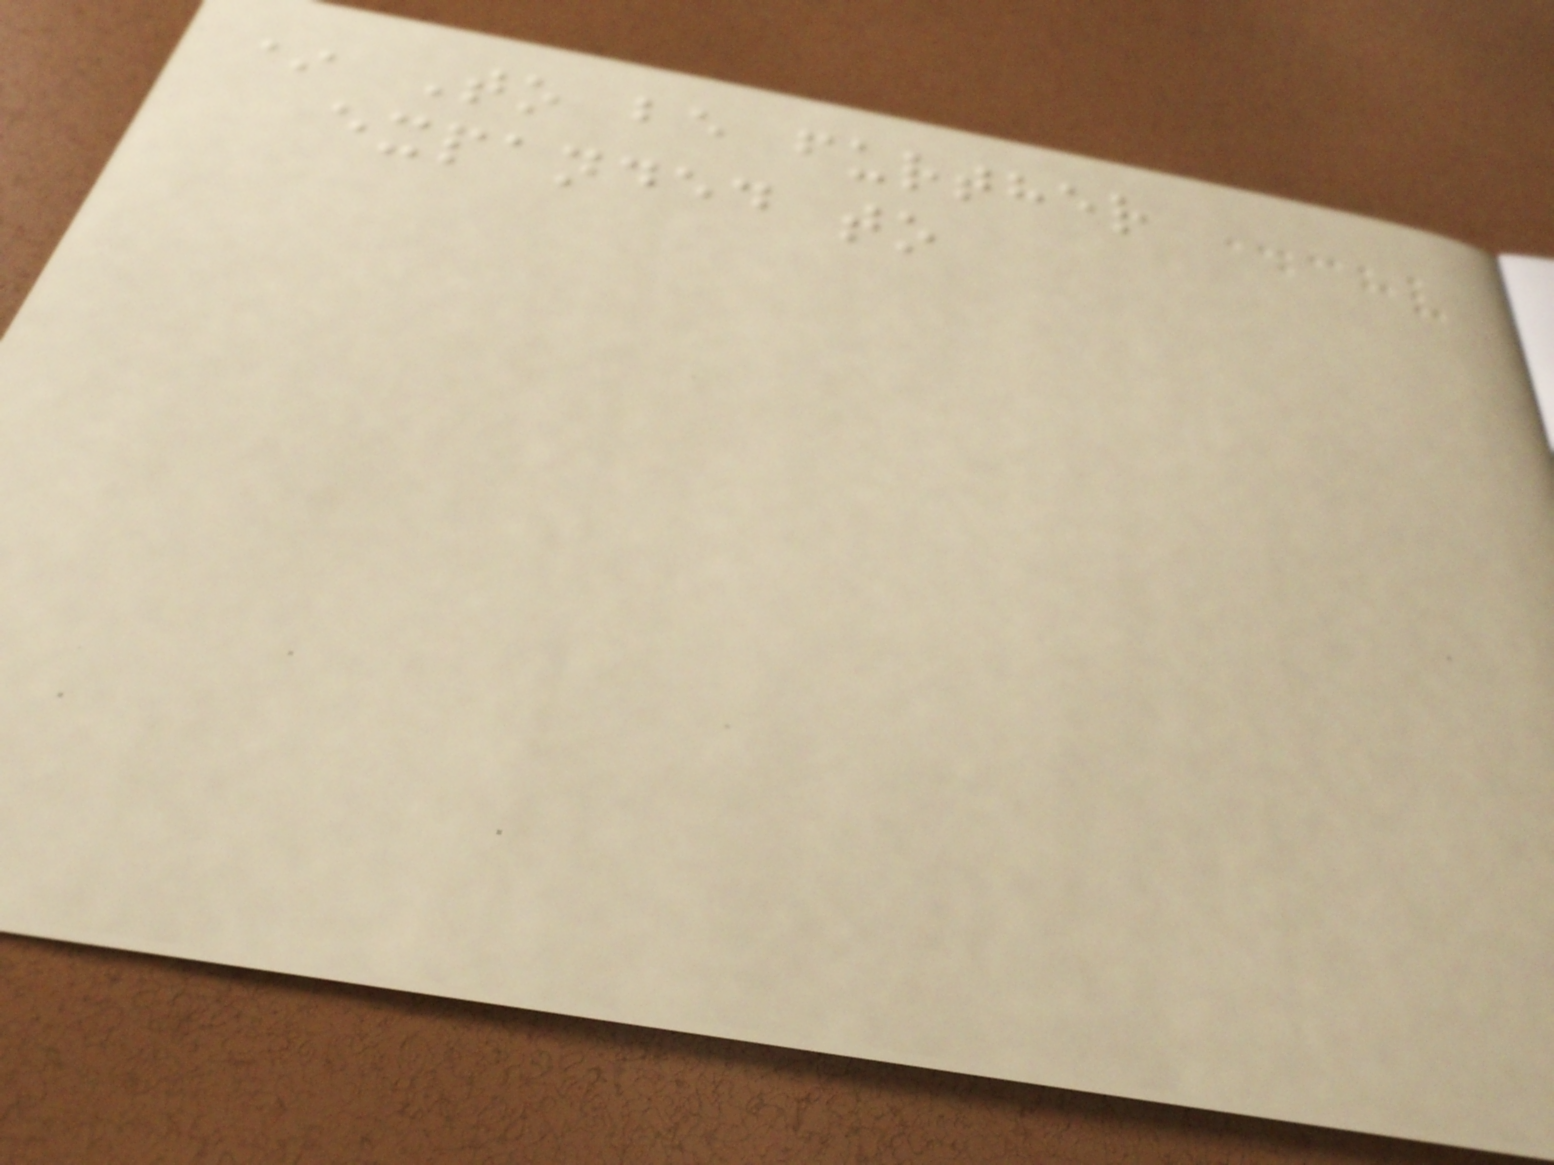* To be further
expanded to
